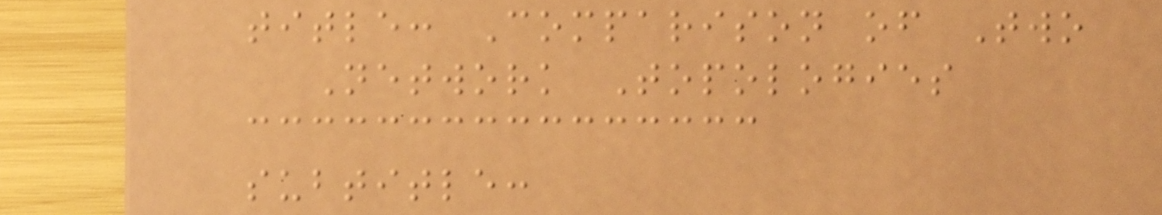title: Comparison of Two
Network Topologies
subtitle:
